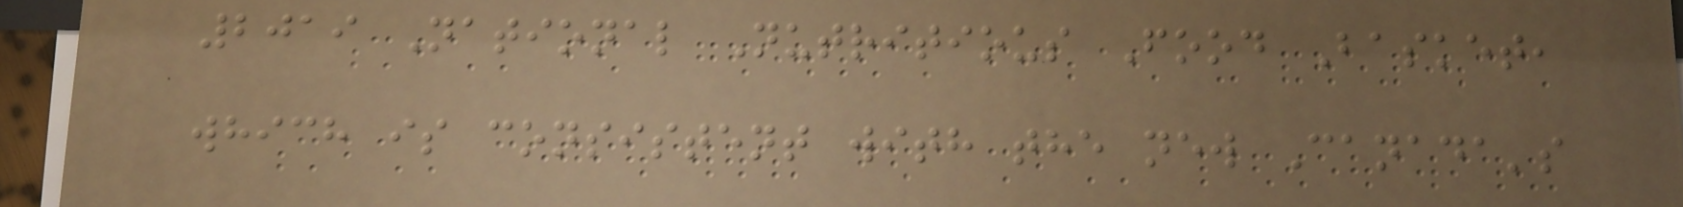2019 National Nutritious Food Basket,
which is consistent with the new Canada's
